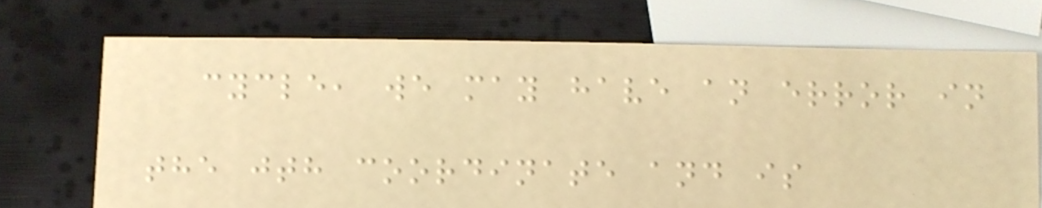cycle, we may have an error in
the jth coordinate and is
